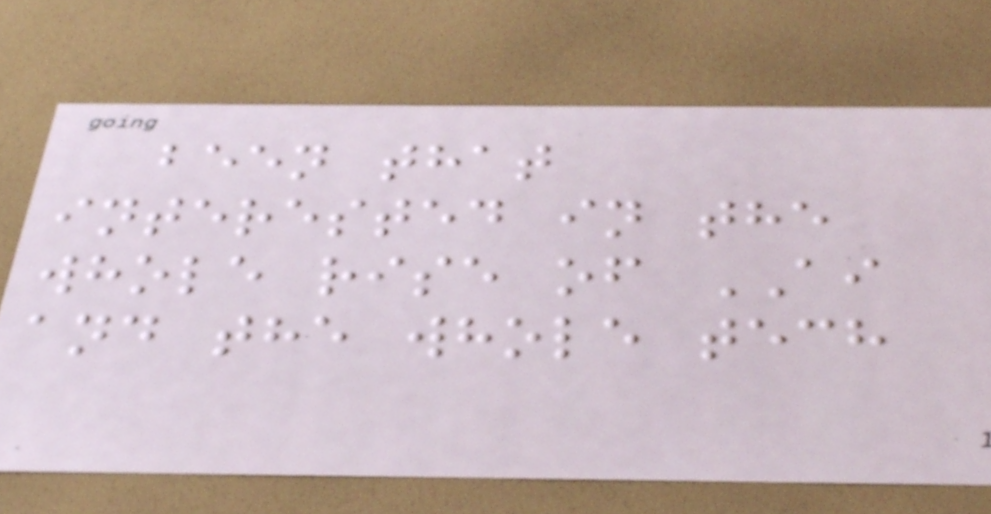been that
interested in the
whole rise of AI
and the whole tech
